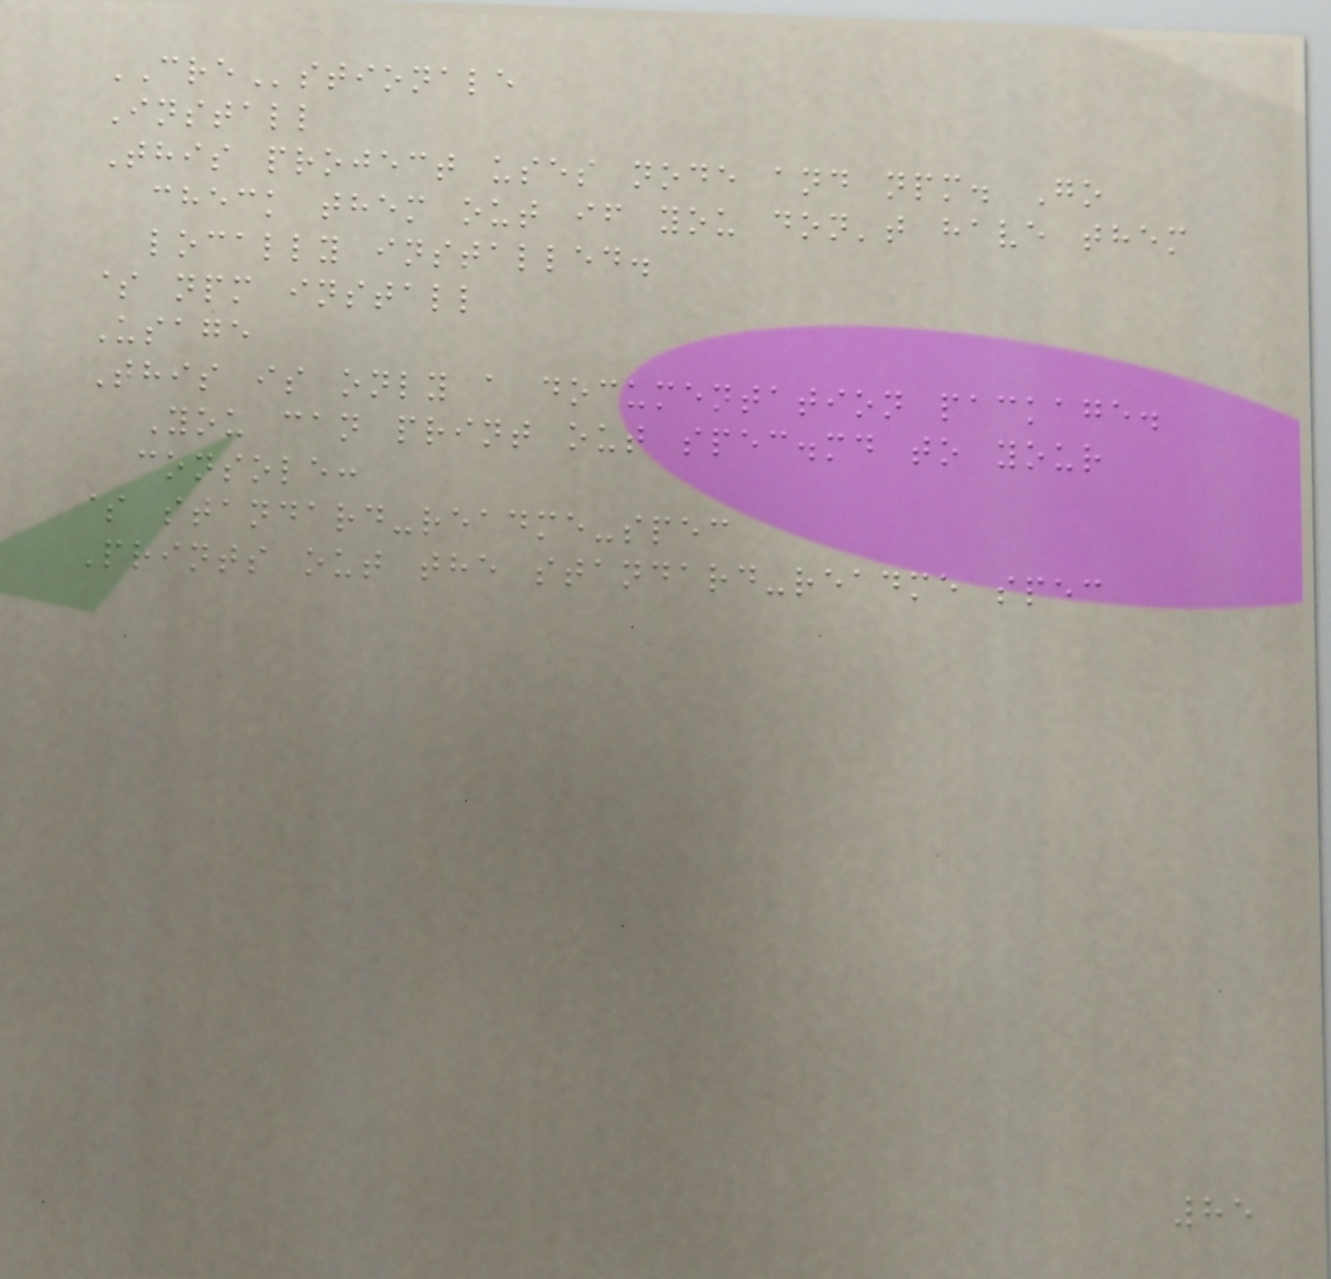CREstionale
Install
This project uses node and npm. Go
check them out if you don't have them
locally installed.
$ npm install
Usage
This is only a documentation package.
You can print out spec.md to your
console:
$ standard-readme-spec
Prints out the standard-readme spec
85
